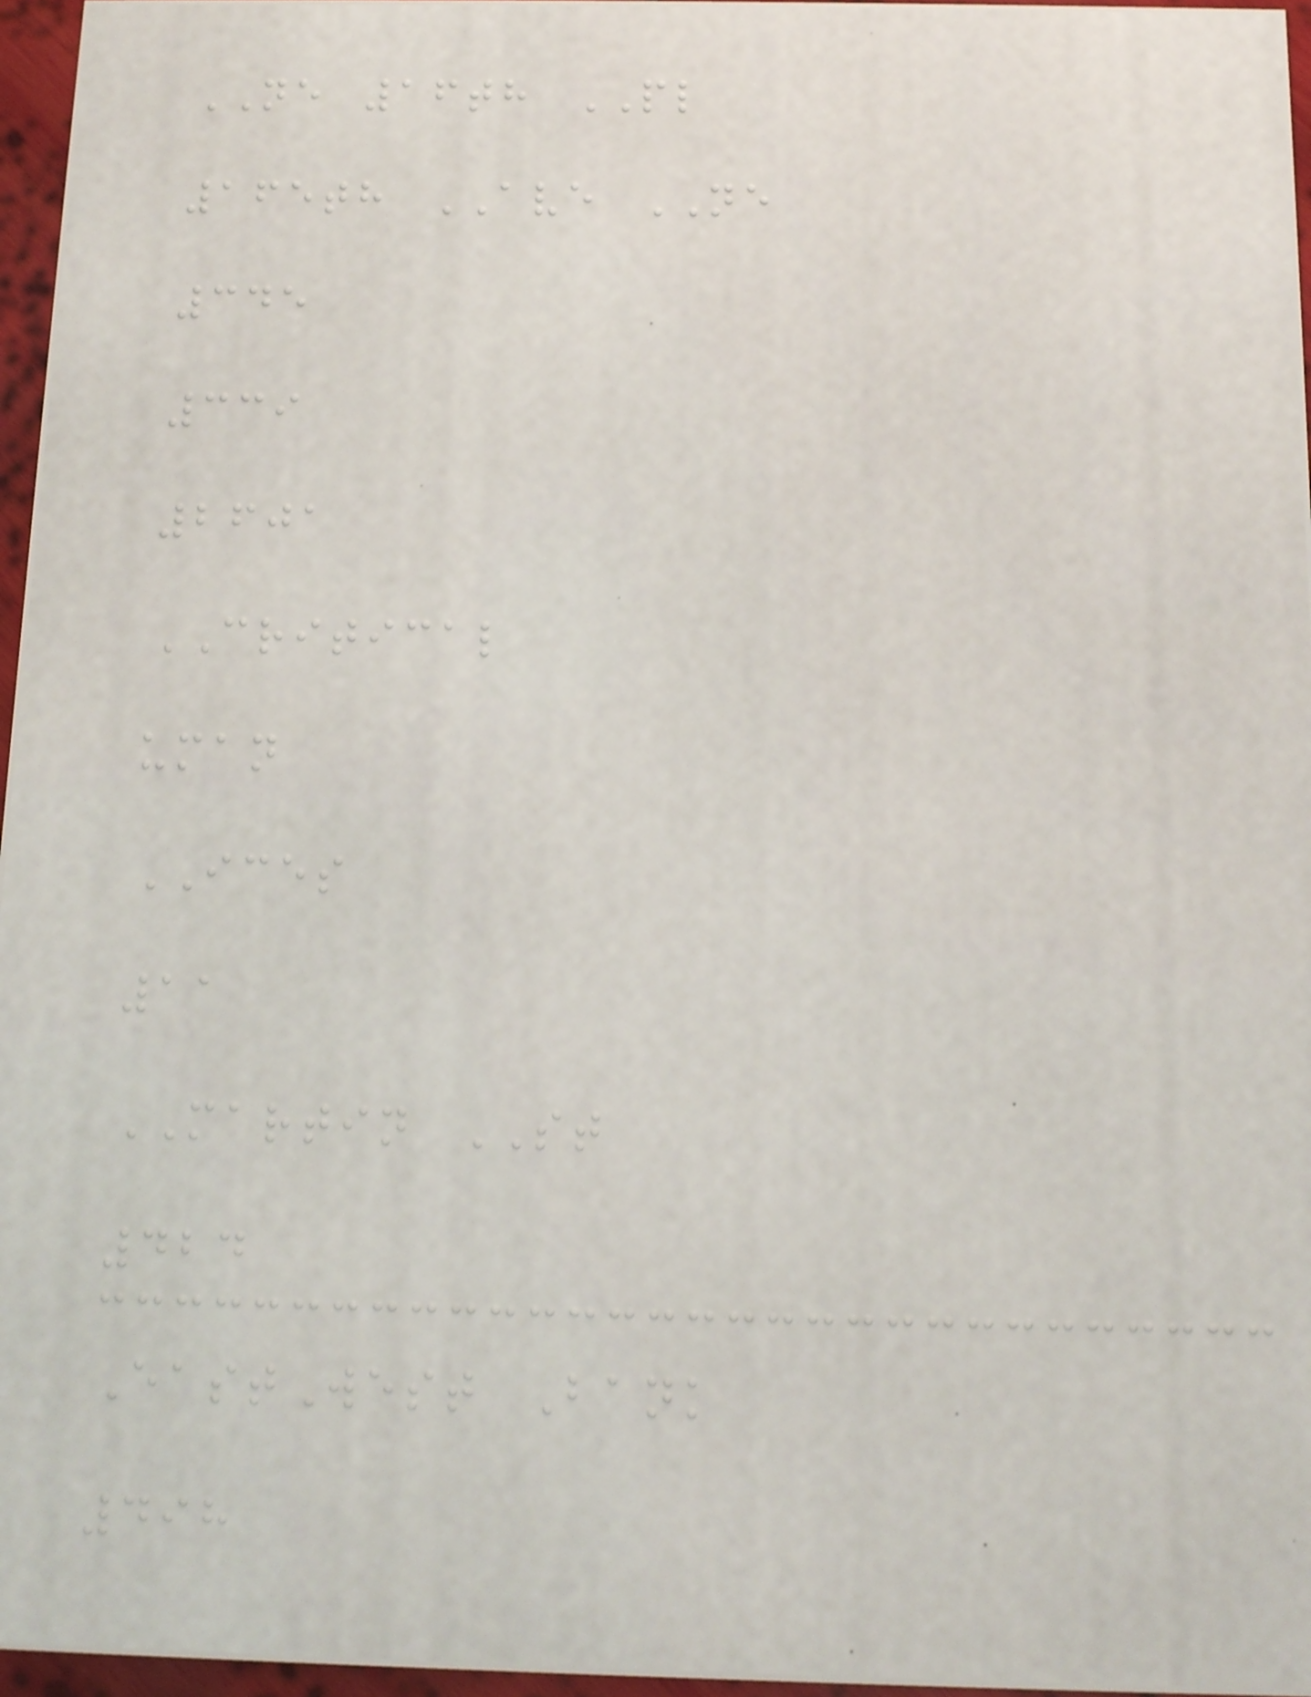NE 16th PL
165th AVE NE
345
339
2601
CRITICAL
uman
ICES
11
MARTIN ST
424
EastWest Bank
498
